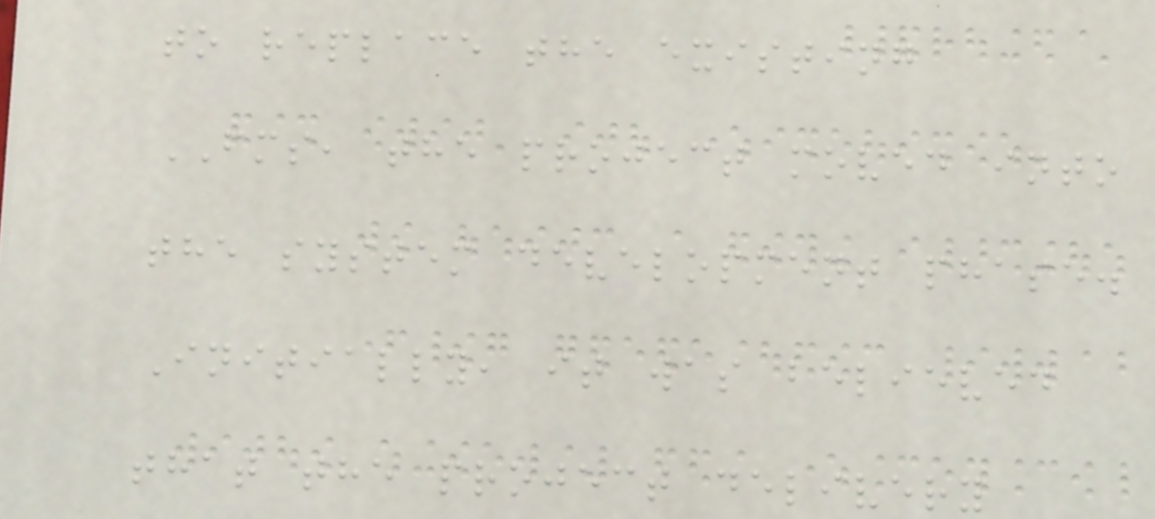to replace the existing
FMS, the project moved into
the system development phase.
Initially, it was believed
that the project delivery
